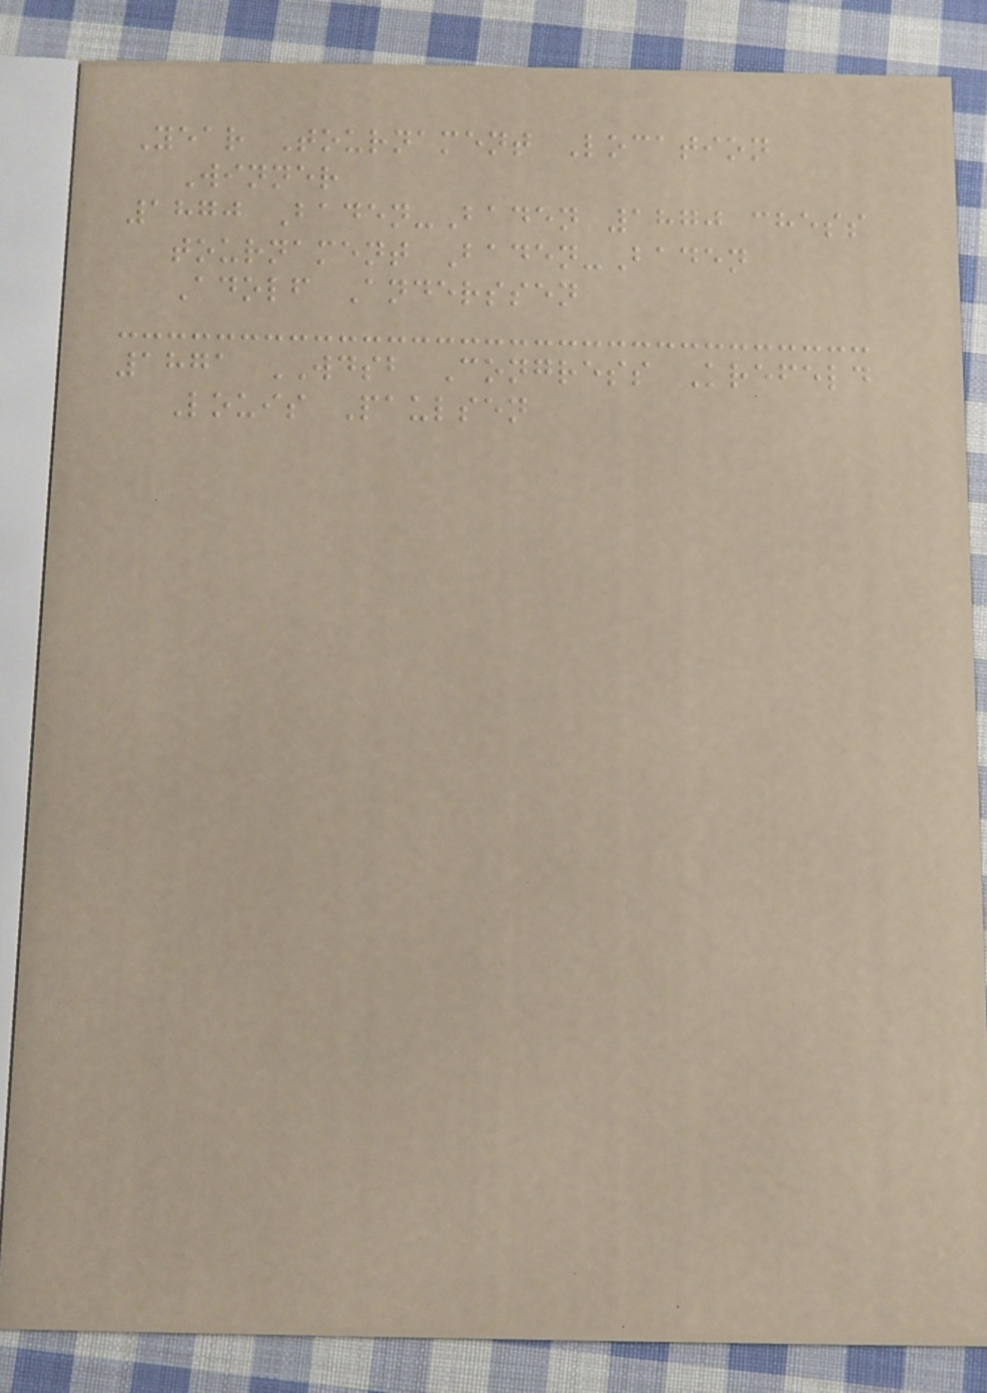Year Tournament Location
Winner
1870 Baden-Baden 1870 chess
tournament Baden-Baden
Adolf Anderssen
1871 WDSB Congress Krefeld
Louis Paulsen
